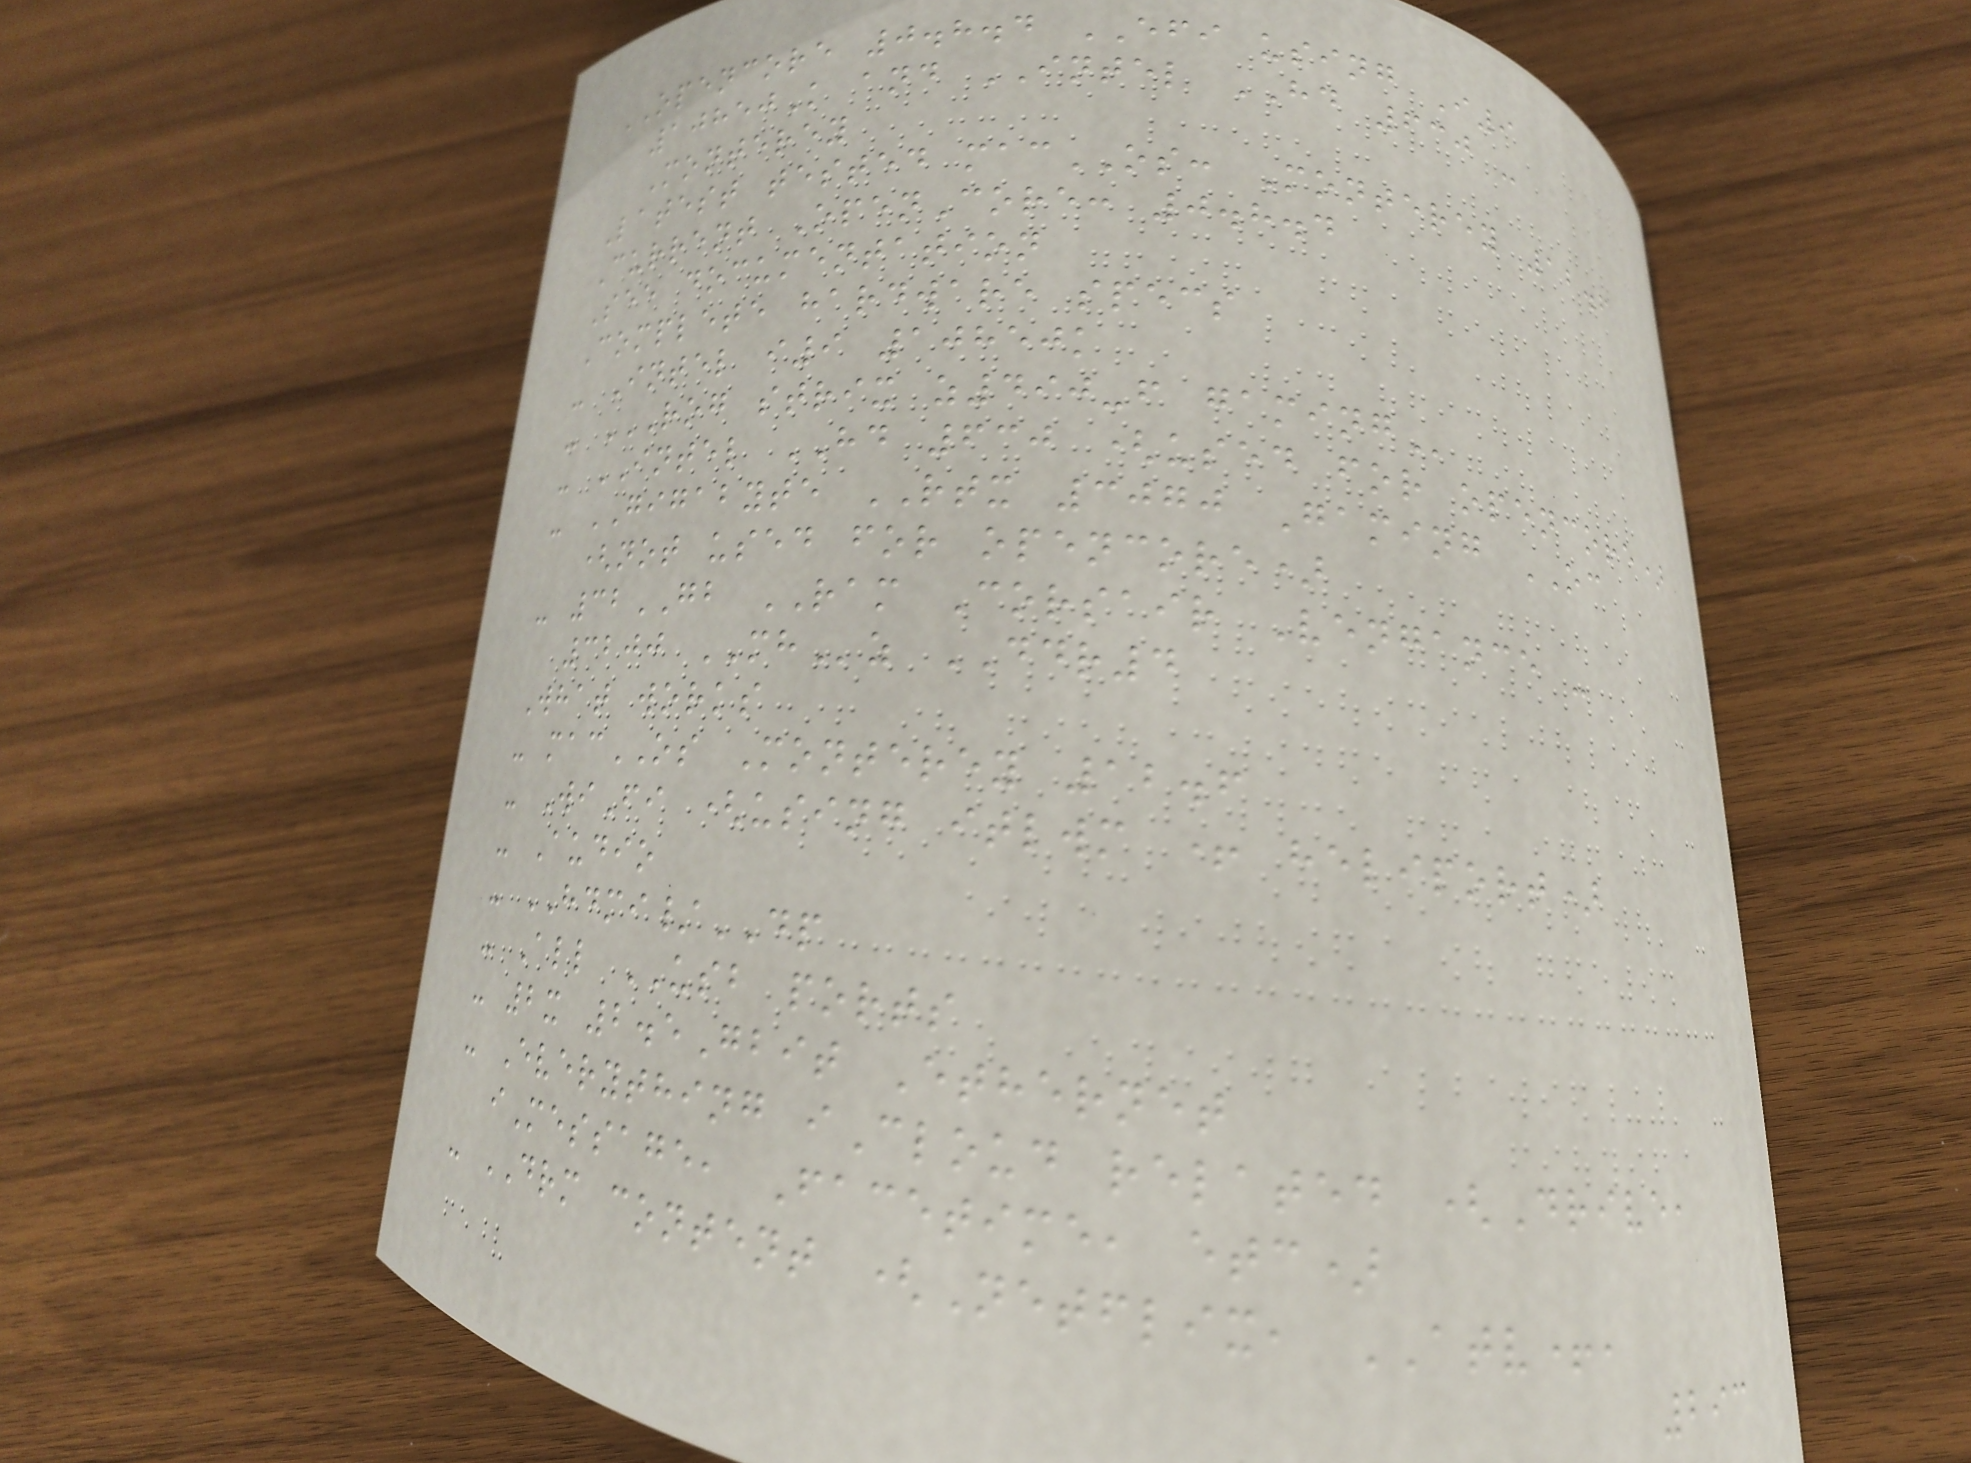OPENCORE 0.8.4 EFI using I9
10850K and INTEL HD 630 -
Monterey
Latest tested macOS: Monterey 12.6
Current OpenCore: 0.8.4
See documentation
Complete hardware specs
- Intel i9 10850k
- ROG STRIX Z490-F GAMING
- INTEL HD 630 (used for opencore)
- GIGABYTE RTX 3070 Gaming OC
(not used for opencore)
- 32GB RAM Corsair Vengance -
3200 MHz DDR4
What works
- macOS Monterey 12.6
- WiFi (using itlwm + heliport)
- Audio
- HDMI/DP
- All USB ports
- 2x 2.5Gbit Ethernet
- Everything iCloud related (Drive,
iMessage, Facetime, etc)
- DRM content (Netflix, ATV+,
293
